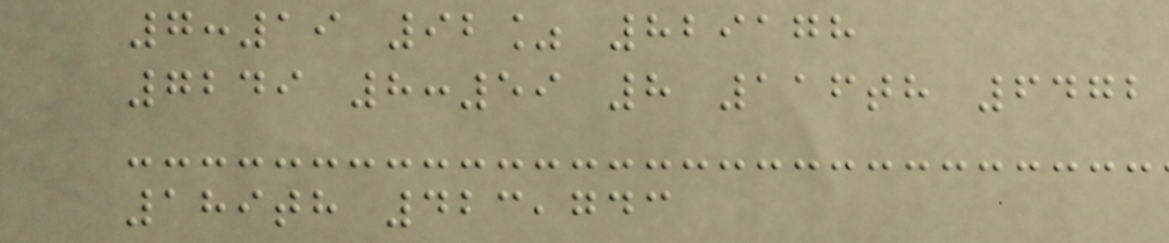7:19 92% 829178
7249 8:59 8 116th 6472
189th 423,743
